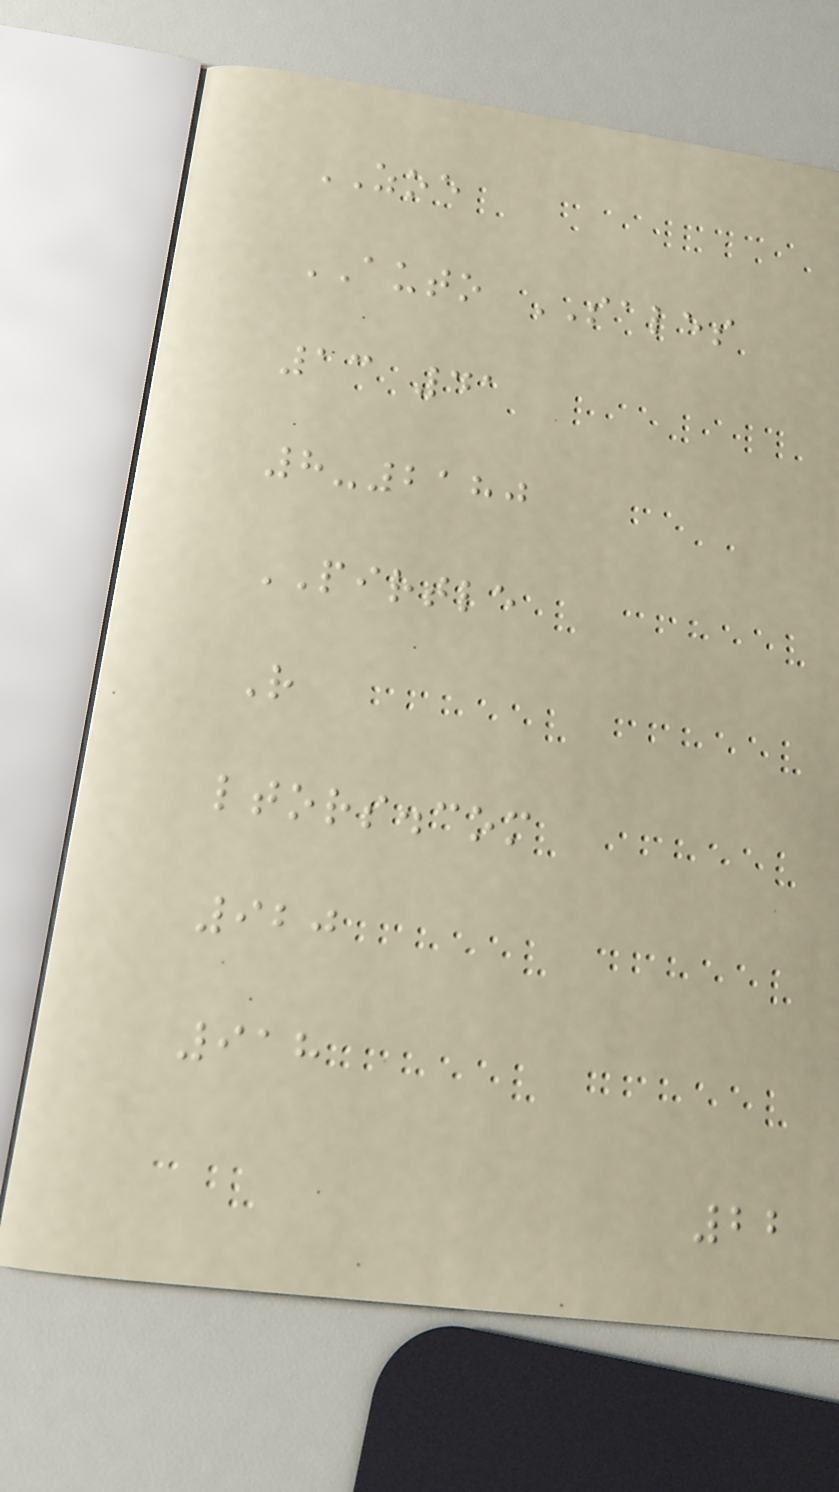ZOE
AUTO SALES
13 41
8-2180
PIRTLE
R
ltors.com
920
918
22
